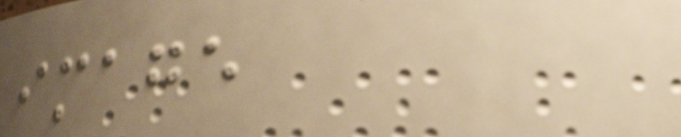image
